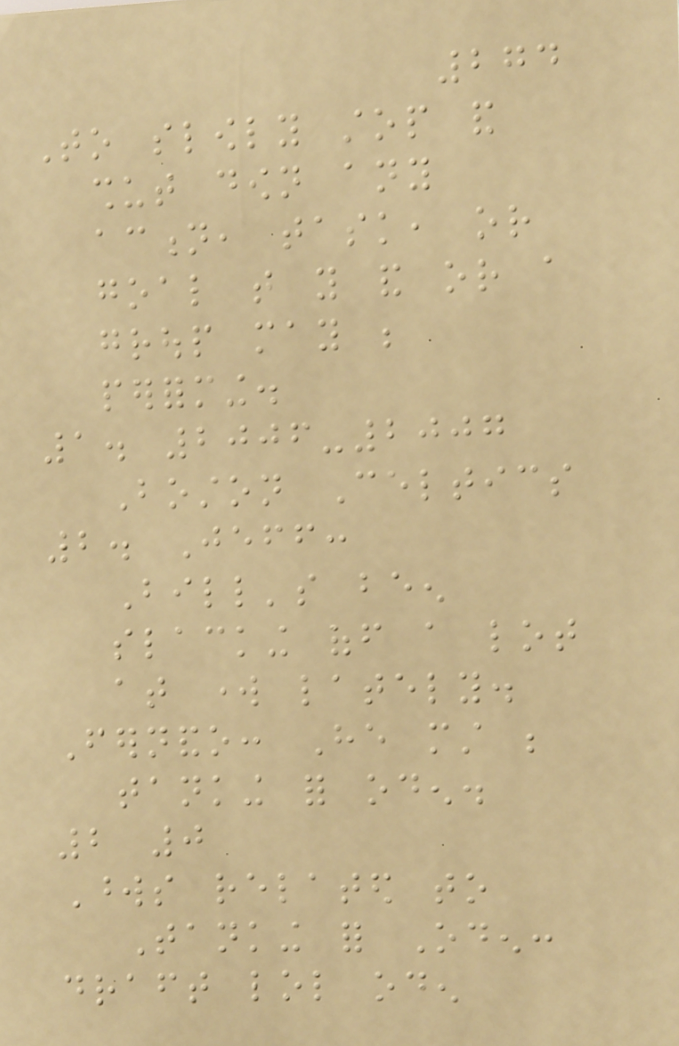274
To slowly stop and
shut down any
action, task, or
goal that you and or a
group may be
performing.
1. 2006-2007
Boston Celtics
2. Jeff:
Bill's been
slacking off a lot
at work lately.
Fernando: He must be
tanking for oden.
2 0
Words related to
Tanking for Oden:
draft lol oden
